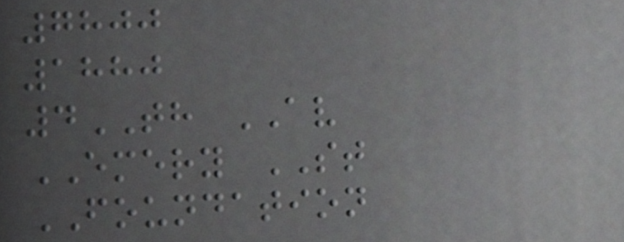7800
1880
4TH AV
EMERY ST
FOUNDATION
